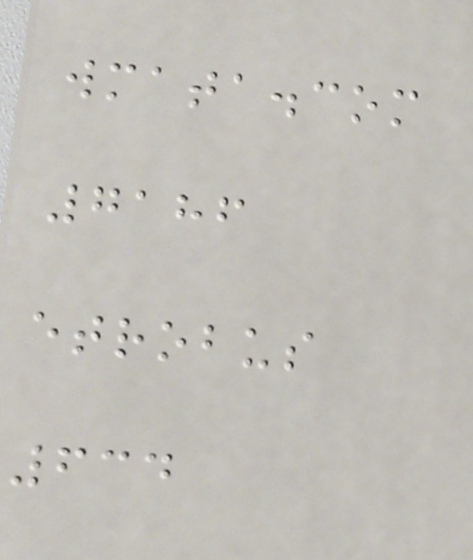wmata.com
7186
etrobus
634
